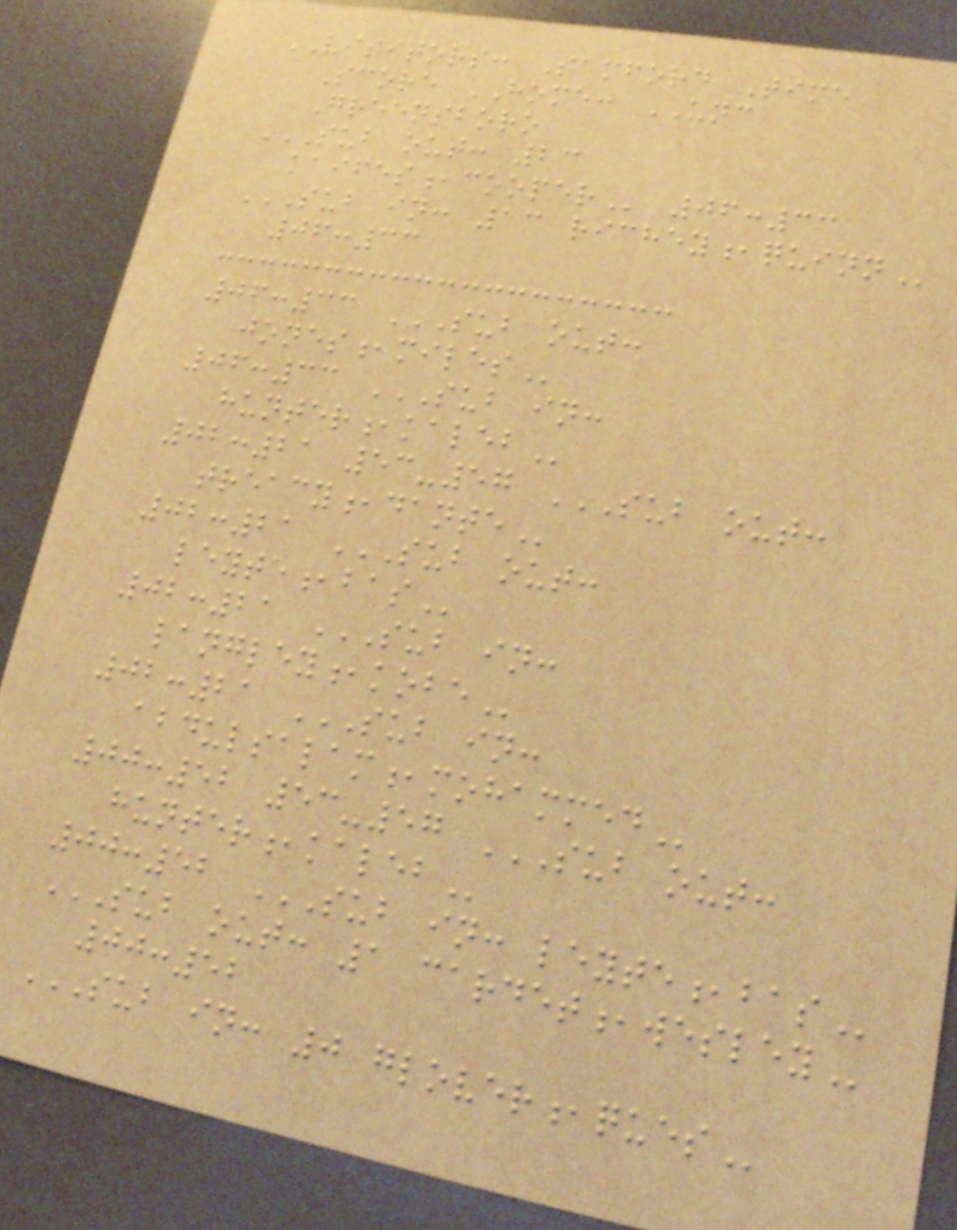VISITORS: Samford Time
Score HOME: UNC
Greensboro
SUB OUT: 23
KAIFES,COOPER 06:33
SUB IN: 13 RICHEY,QUINN
06:33
06:33 SUB OUT:
JONES,MILES
06:33 SUB IN:
HUNTER,KALEB
02:21 53-57 SUB OUT:
TREACY,DANTE
02:21 SUB OUT:
LEYTE,BAS
02:21 SUB IN:
LANGLEY,KOBE
02:21 SUB IN:
ABDULSALAM,MOHAMMED
00:52 53-57 SUB OUT:
HUNTER,KALEB
00:52 SUB IN: LEYTE,BAS
SUB OUT: 1 CARDET,WESLEY
00:52
SUB IN: 0 GLOVER,QUES
